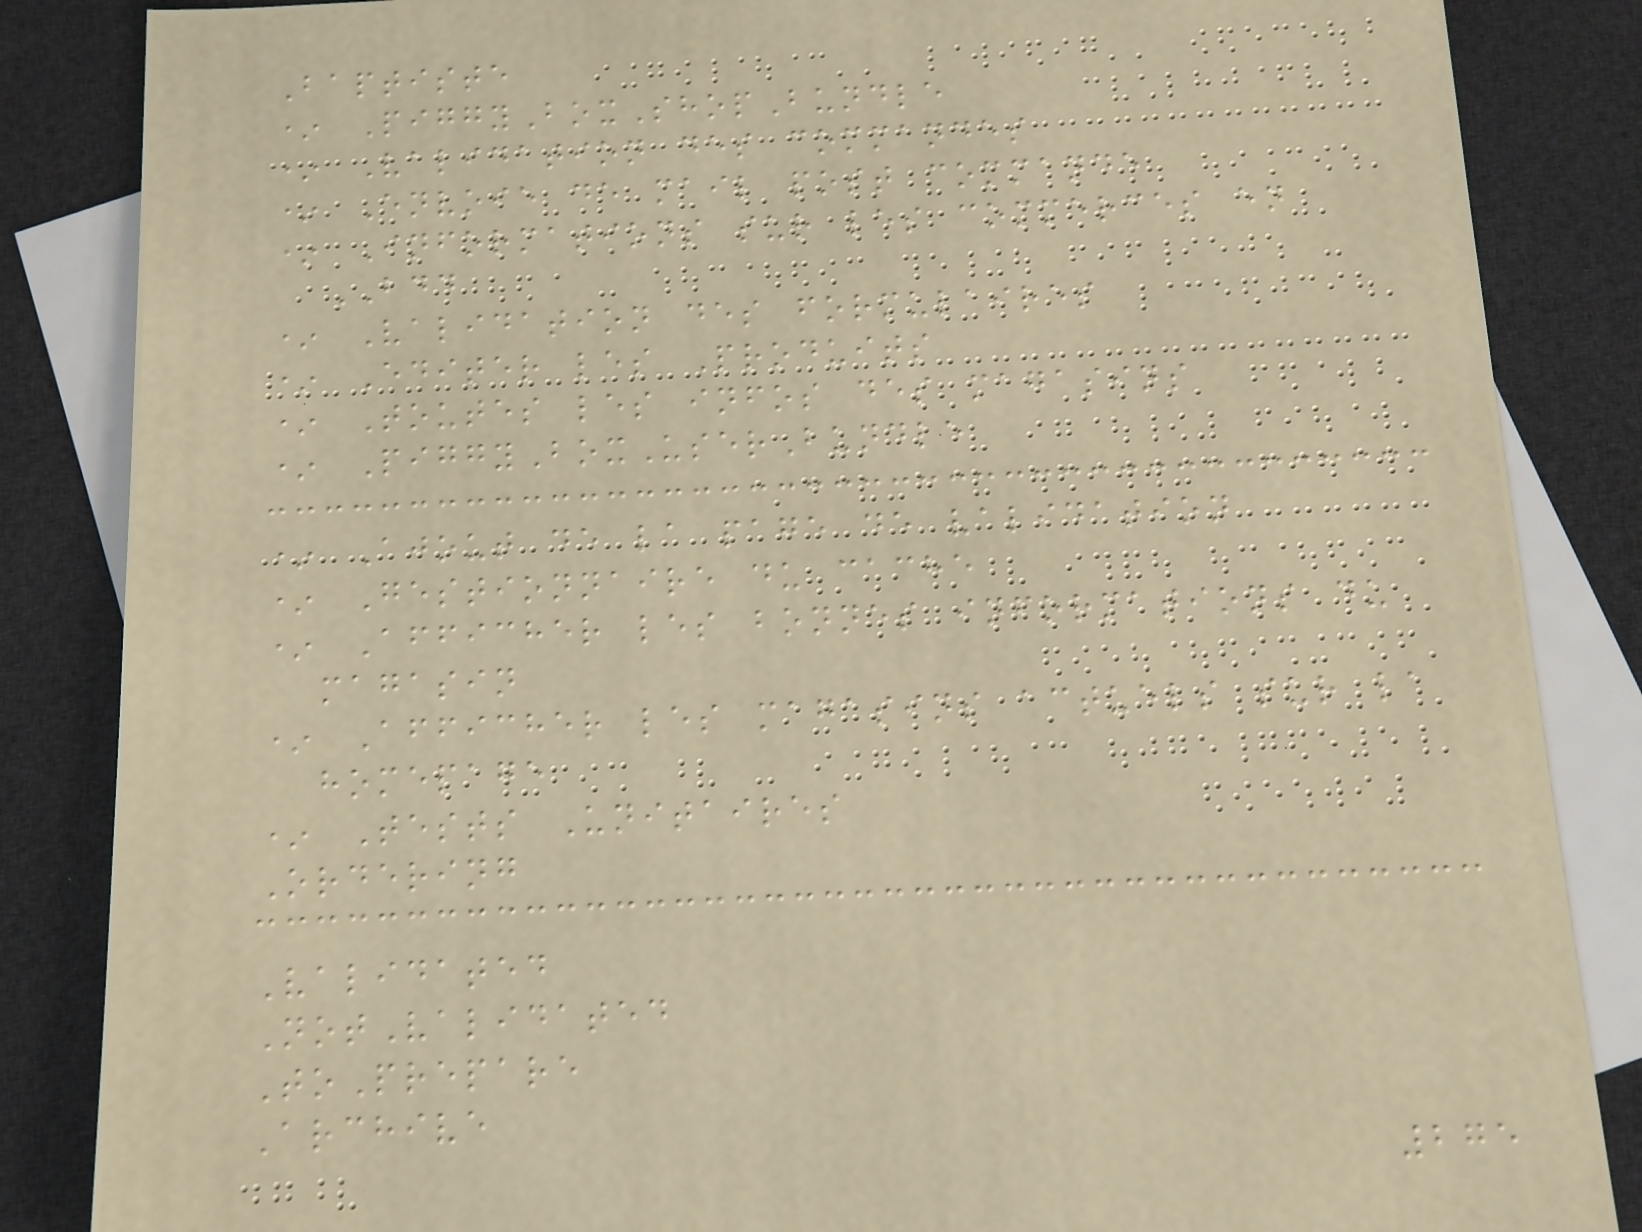Baptiste
* PiggyBoxShopBundle
* Validation des commandes
* Envoie de mail post commande
* Informations sur les commerces en
BDD
* Validation des formulaires
* Editer les Produits
* Toutes les infos des magasins
* PiggyBoxUserBundle
* Ajout de la page de validation
* Gestionnaire du cache
* Afficher les bonnes informations du
magasin
* Afficher les magasins actuels sur la
homepage
* Tests Unitaires
Ordering
Validated
NotValidated
ToPrepare
Archive
275
